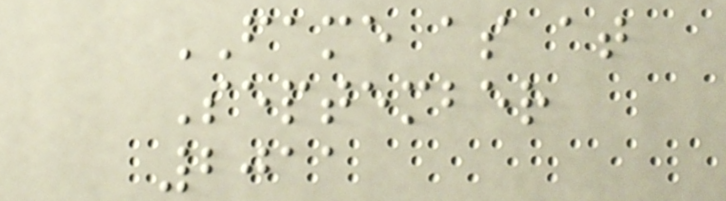FAME as at
September
2011
